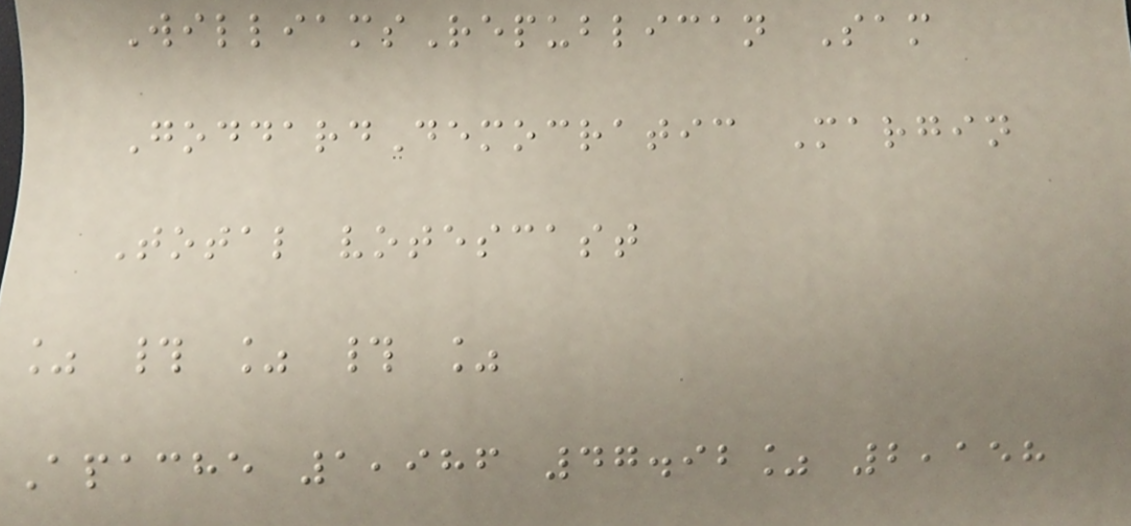WilliamsRepublican Sam
GoddardDemocratic Margin
Total votescast
% # % # %
Apache 1,986 47.92% 2,158
